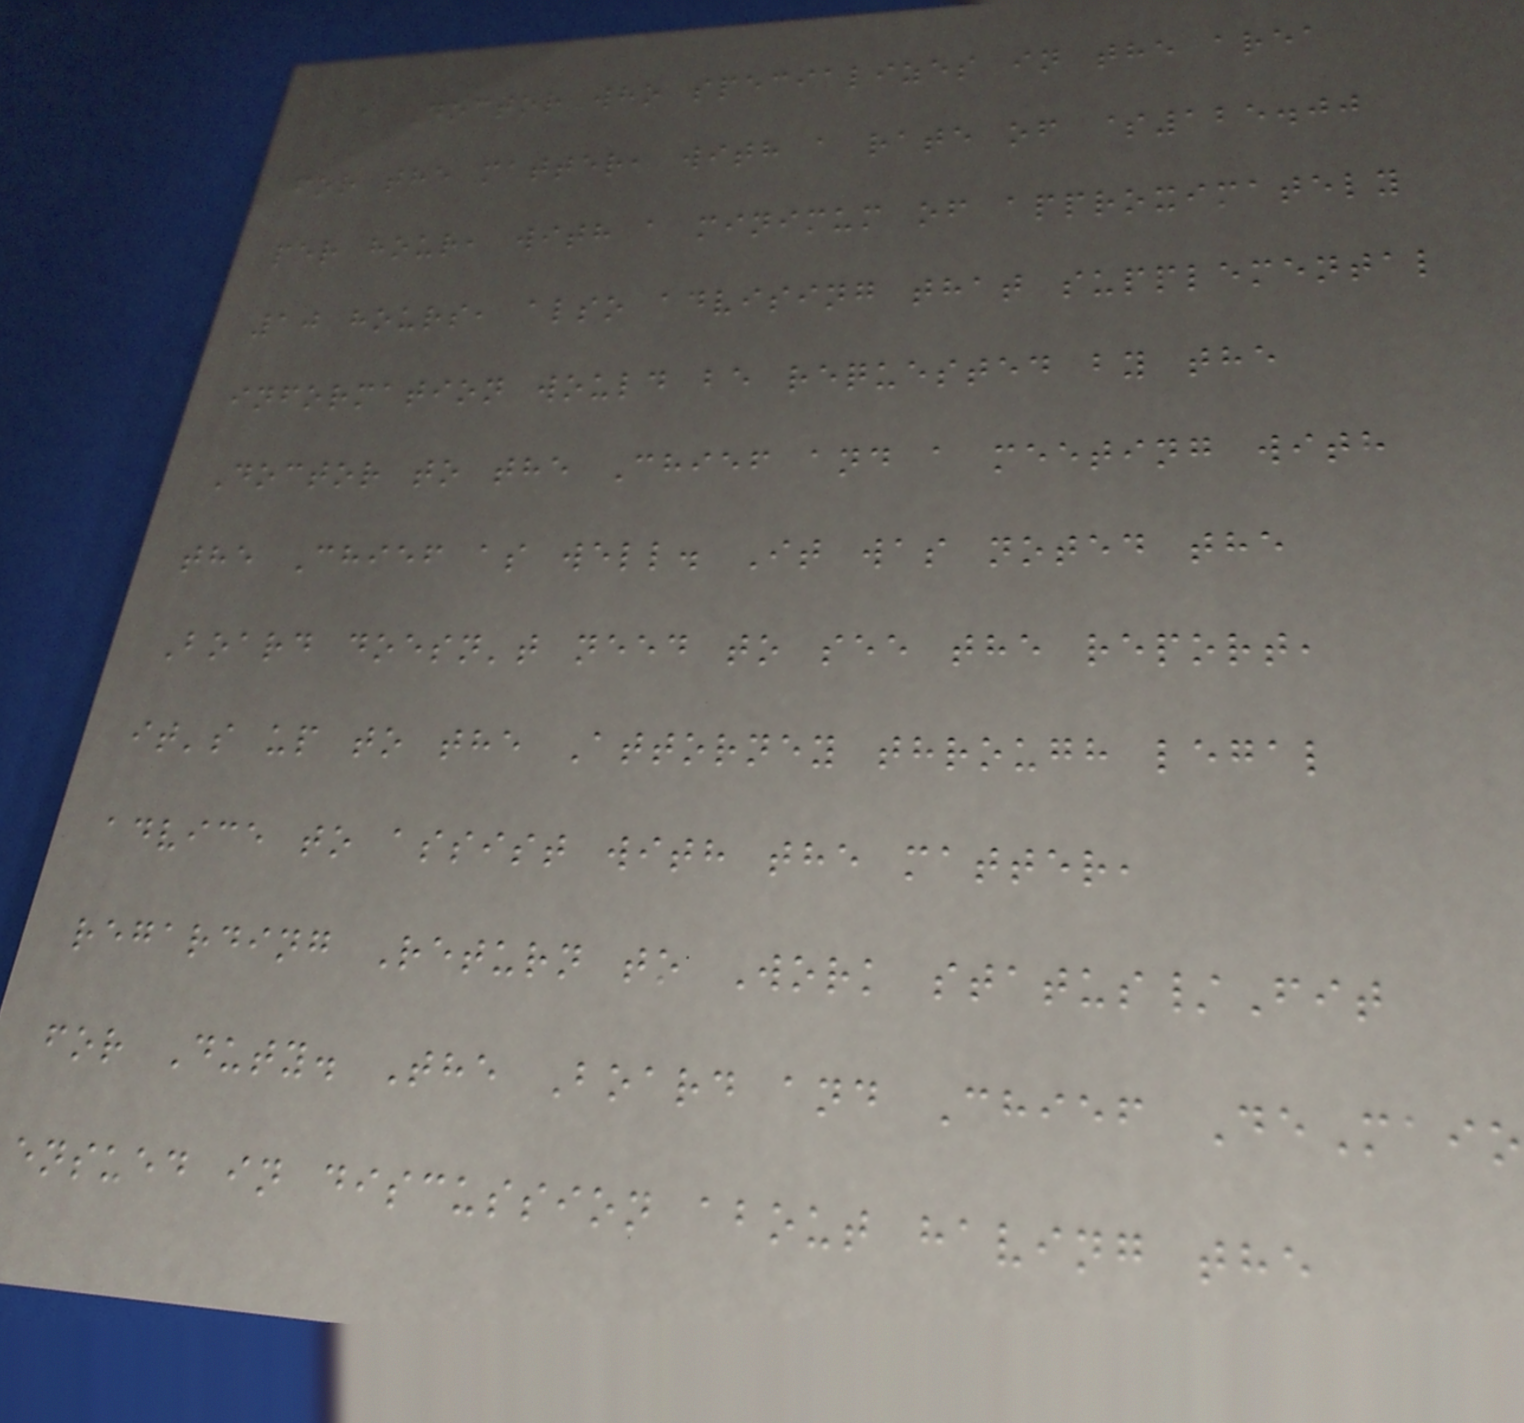a Doctor who specializes in the area
for the matter, with a rate of $125.00
per hour, with a minimum of approximately
10 hours, also advising that supplemental
information would be requested by the
Doctor to the Chief and a meeting with
the Chief as well. It was noted the
Board doesn't need to see the report,
it's up to the Attorney through legal
advice to assist with the matter,
regarding Return to Work status/Fit
for Duty. The Board and Chief DeMaio
ensued in discussion about having the
